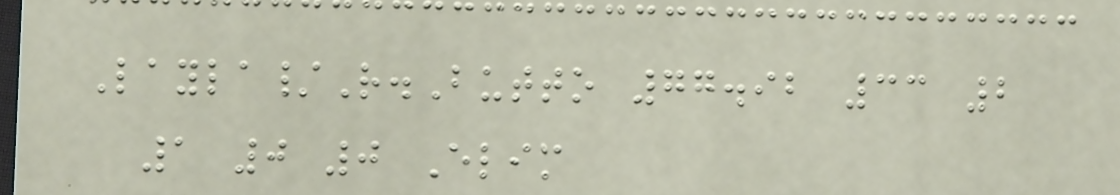Layla/R.Butto 77.92 33 2
1 0 0 Elim
